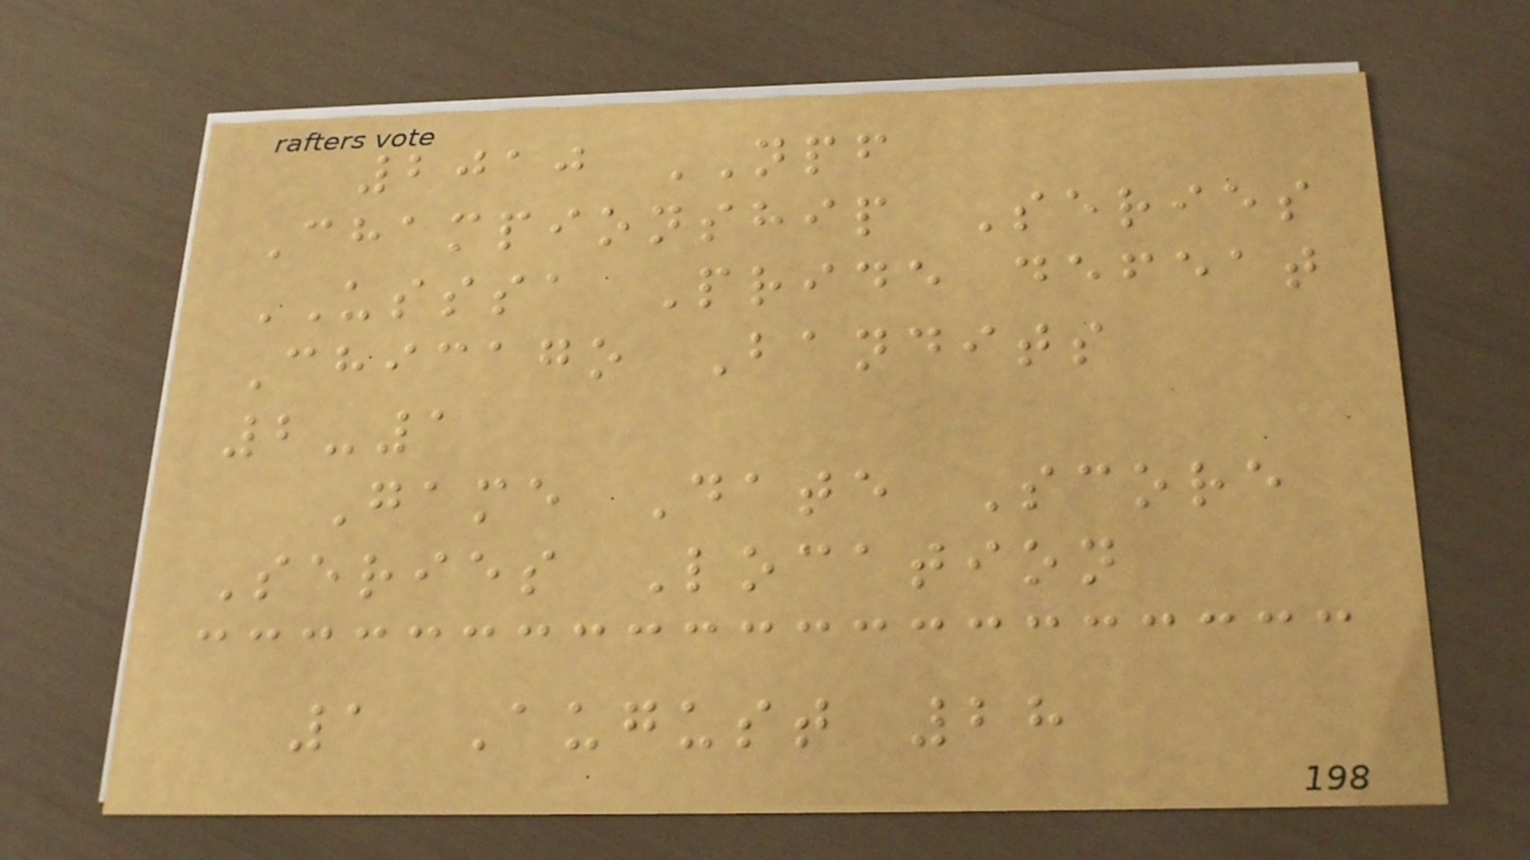2010 NPF
Championship Series
USSSA Pride defeat
Chicago Bandits
2-1
Game Date Score
Series Location
1 August 28
